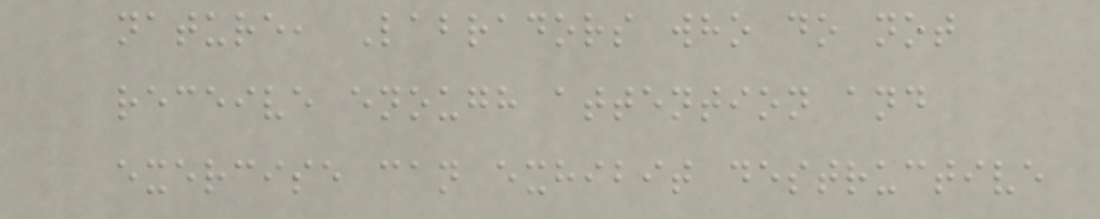nature, Labradors who do not
receive enough attention and
exercise can exhibit destructive
